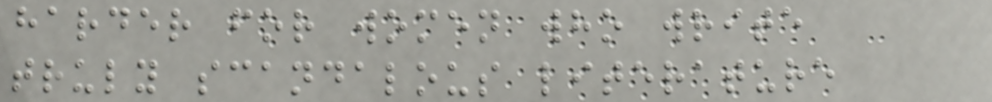harder for women who write
truly scandalous literature
